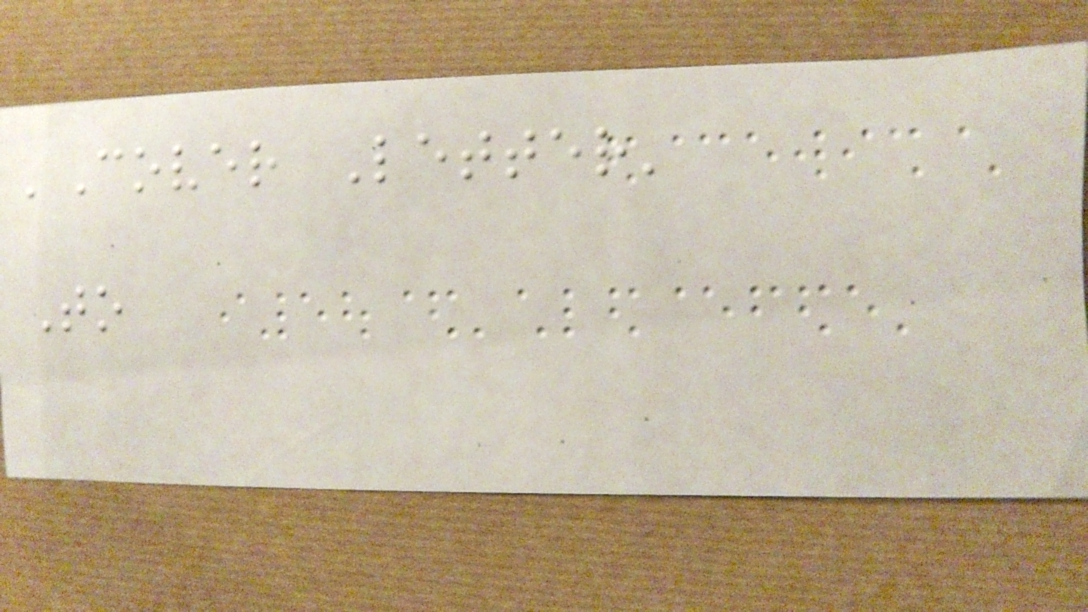'Cover Letter'
To
